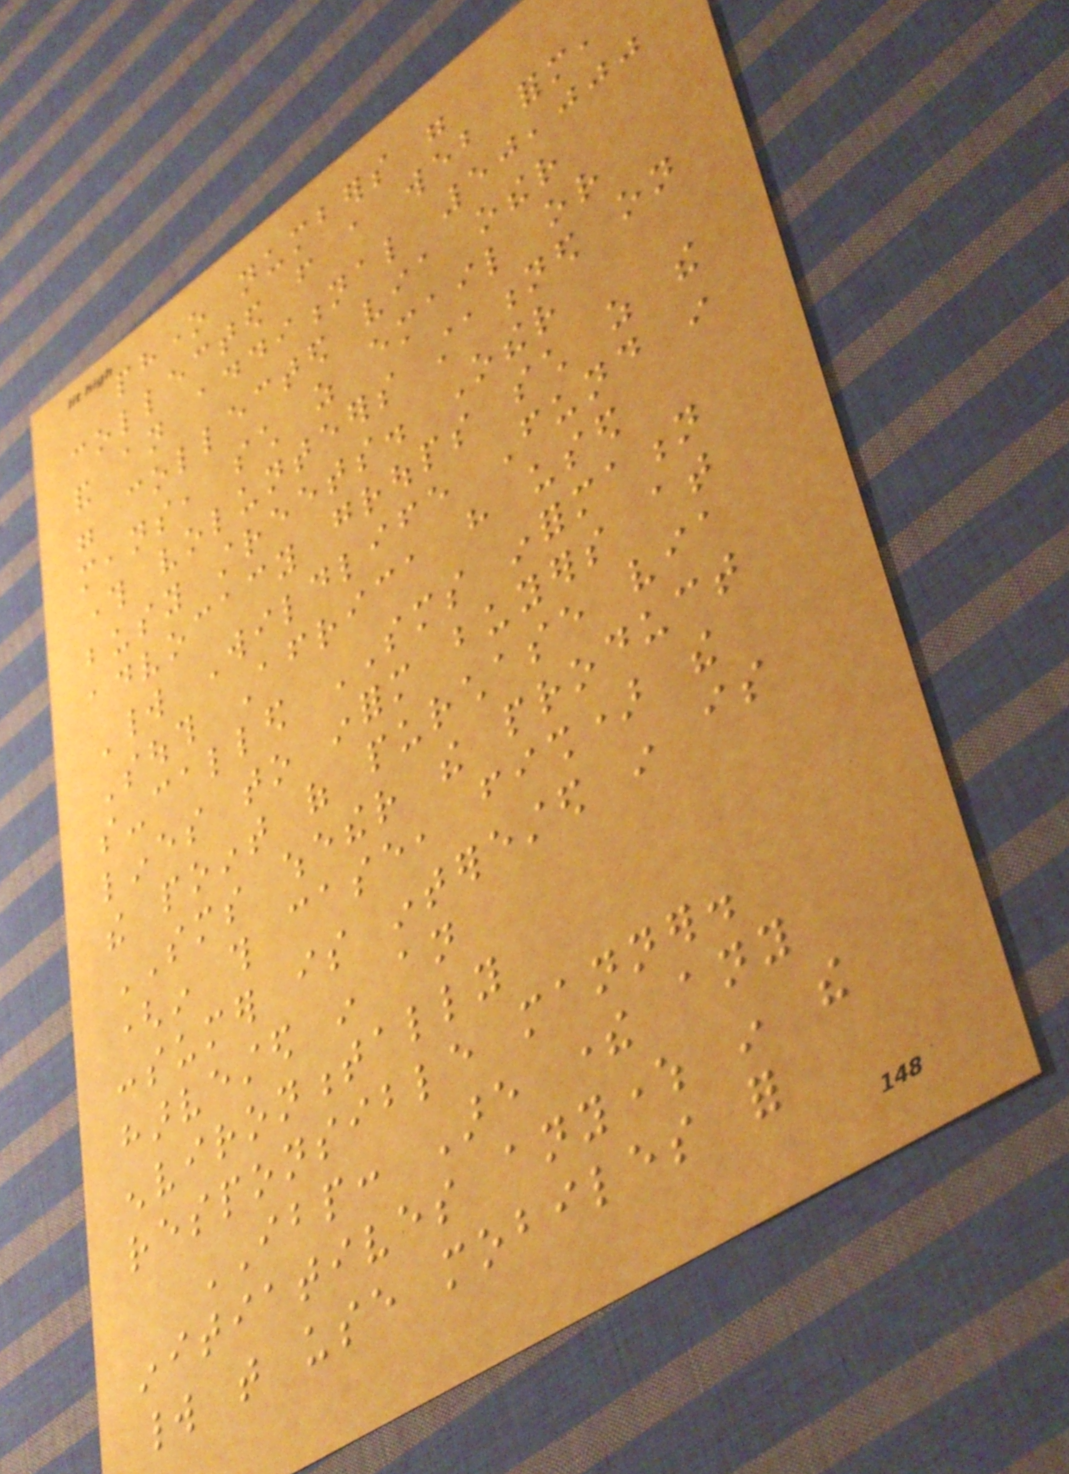phone numbers were
collected from a web form,
and an additional 50,000
were collected via other
means, such as email or
through volunteers stationed on
busy streets. Other
advocacy groups such as the
World Wildlife Fund in
South Africa have used
so-called SMS information
lines to inform buyers at
the point of purchase via
SMS whether the product
(in this case, fish) the
consumer is interested in is
harvested in an
environmentally
responsible manner.
IBP: Are there any
initiatives anywhere in the
world that use mobiles for
